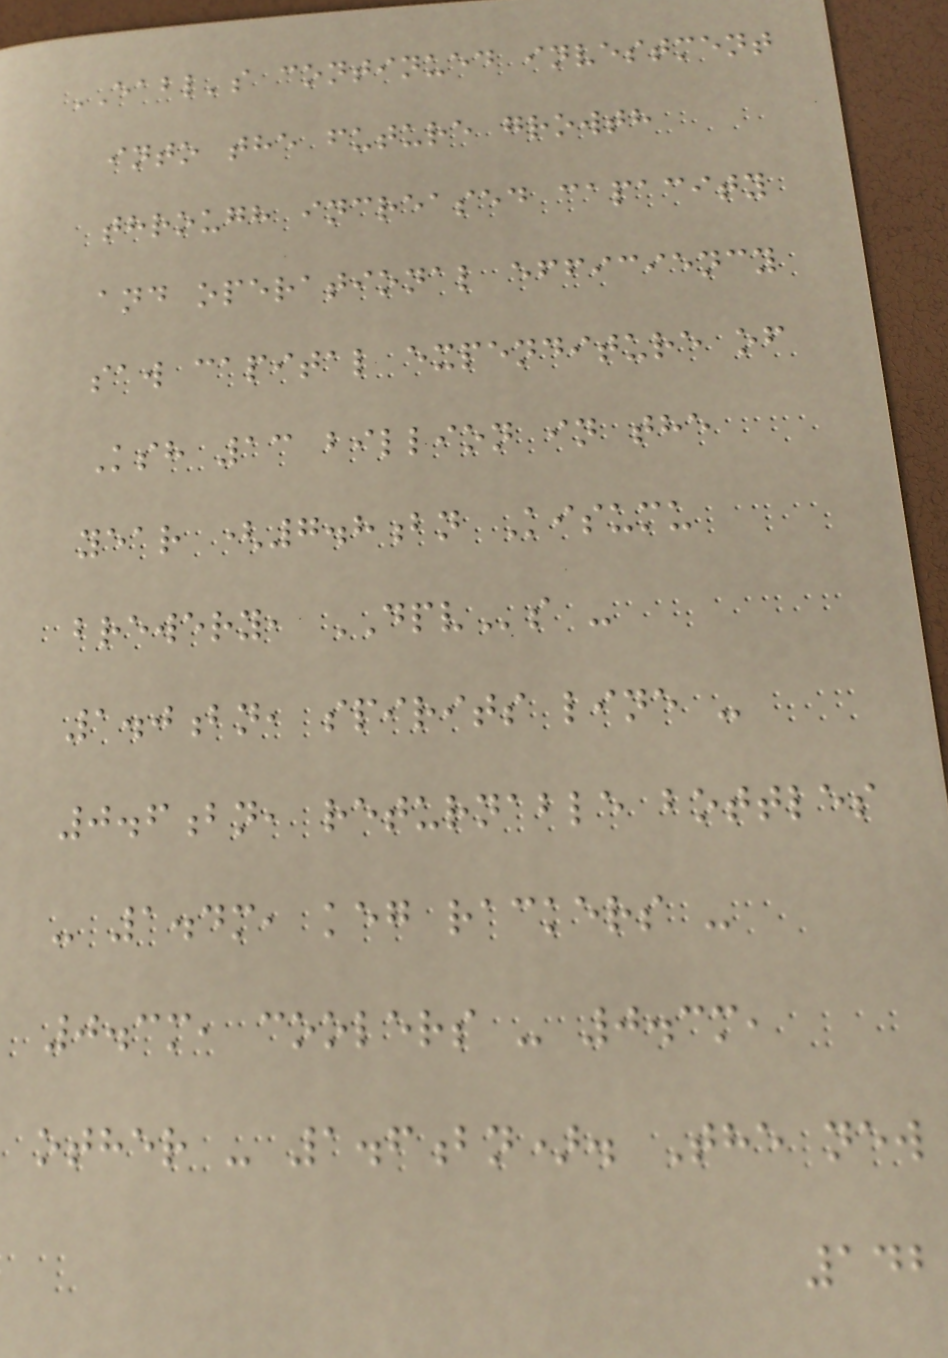EABL's continued investment
into the future growth
through increased capacity
and operational efficiency
saw capital expenditure of
Ksh 13 billion in the
year (7.8bn Kisumu
brewery, DPVs -
1.0bn, spirits line -
0.6bn, returnable bottles
- 1.4m, keg rackers -
0.3m, coolers - 0.3m,
other - 1.6bn). The new
142
